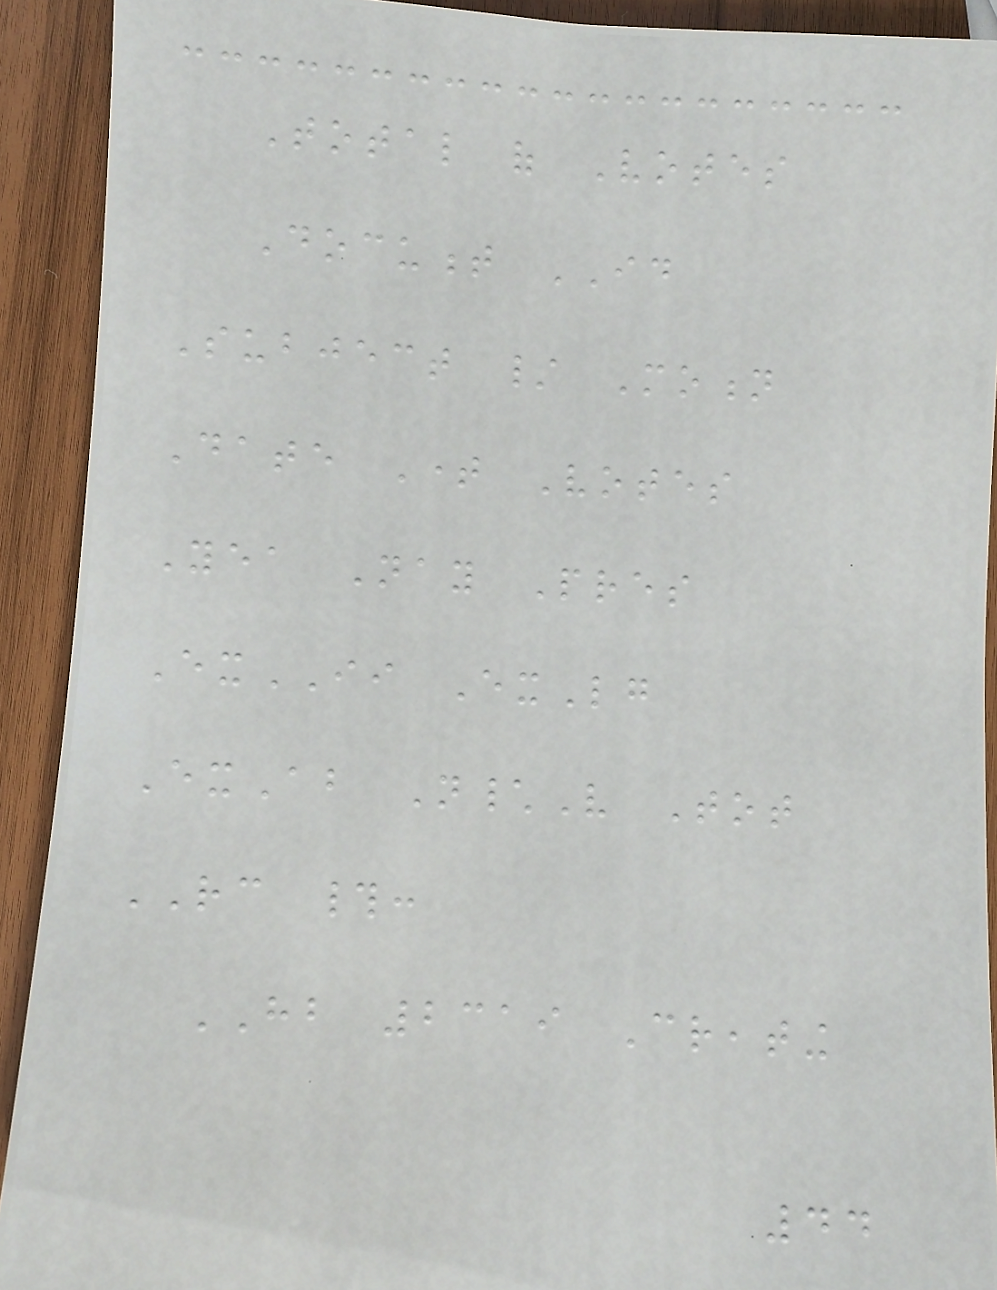Total of Votes
Document ID
Subject / Motion
Date Time Votes
Yea Nay Pres
ExII ExLg
ExAb N\V Tot
RC #:
HB 2319 Creating
44
